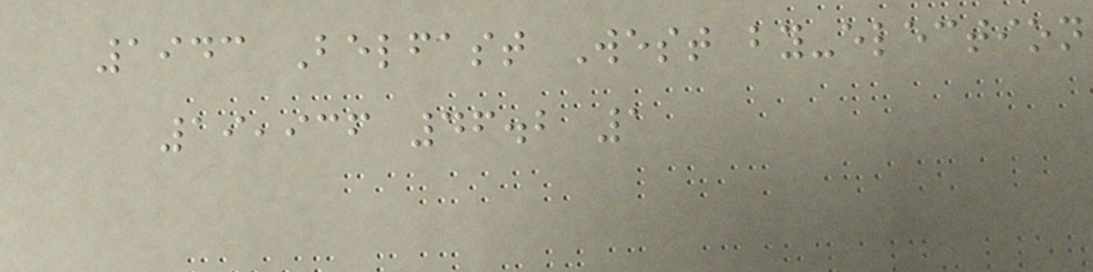1943 Belfast West by-election
19,936 46.2 1
